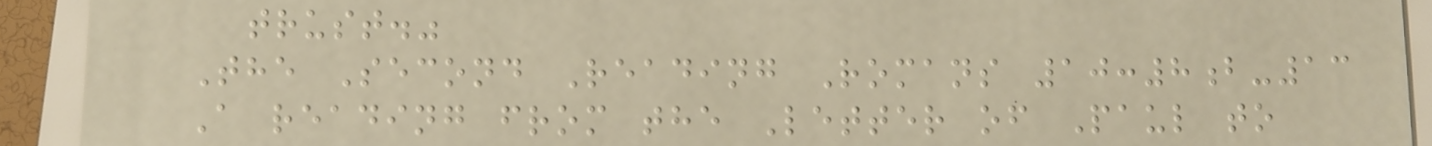trust."
The Second Reading Romans 10:8b-13
A reading from the Letter of Paul to
